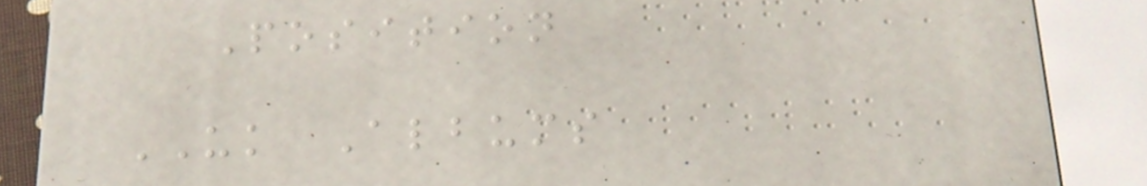Position
UK Albums
